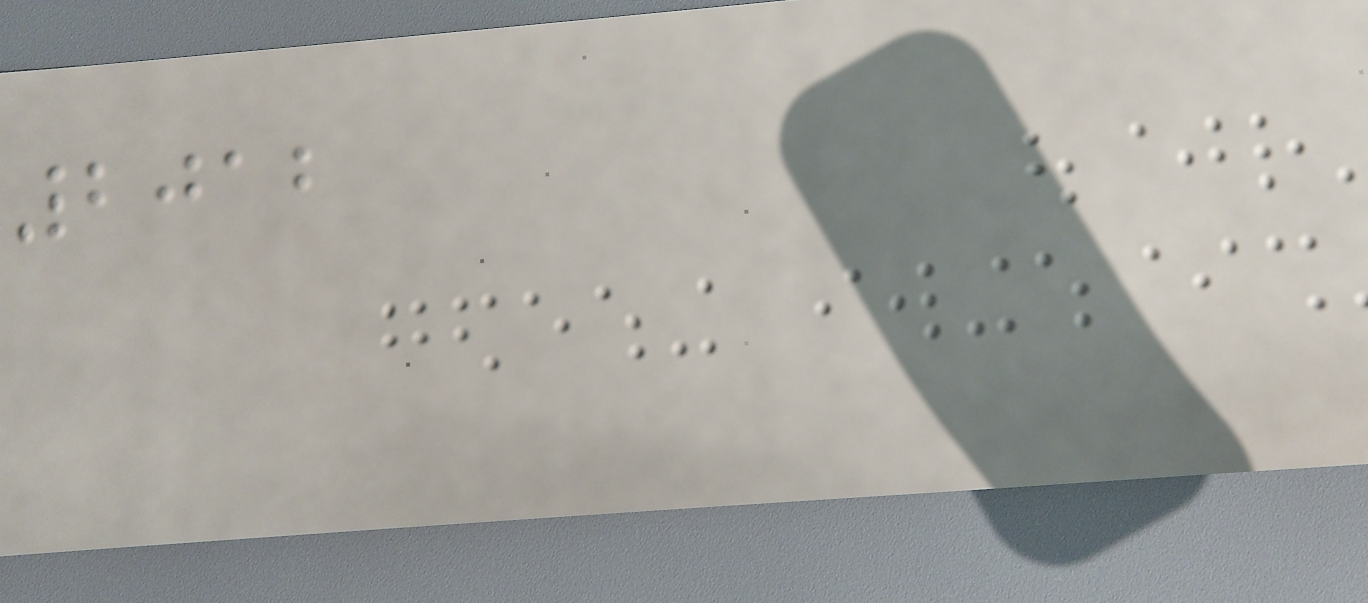2012
